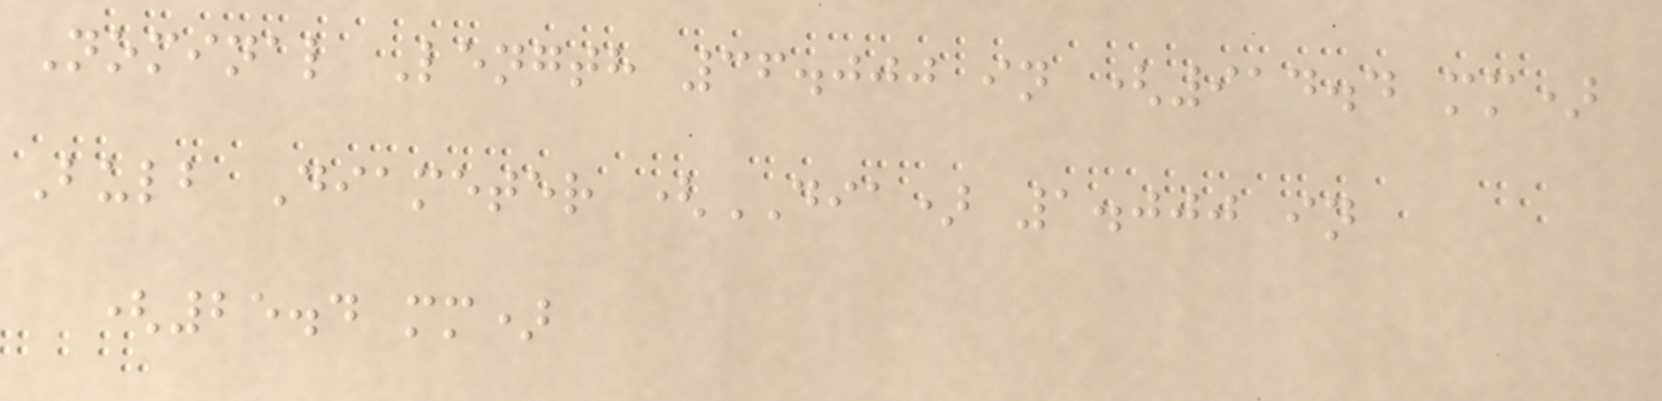Nominal Length 36.000 in (914.4 mm)
Bulb Diameter (DIA) 1.000 in
(25.4 mm)
